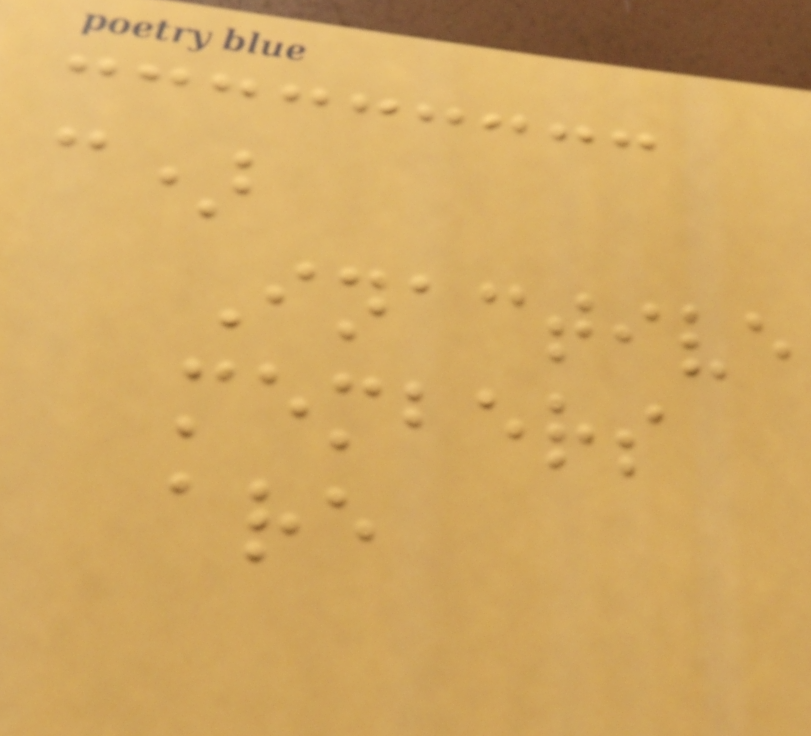c)
Inactive
members
are
